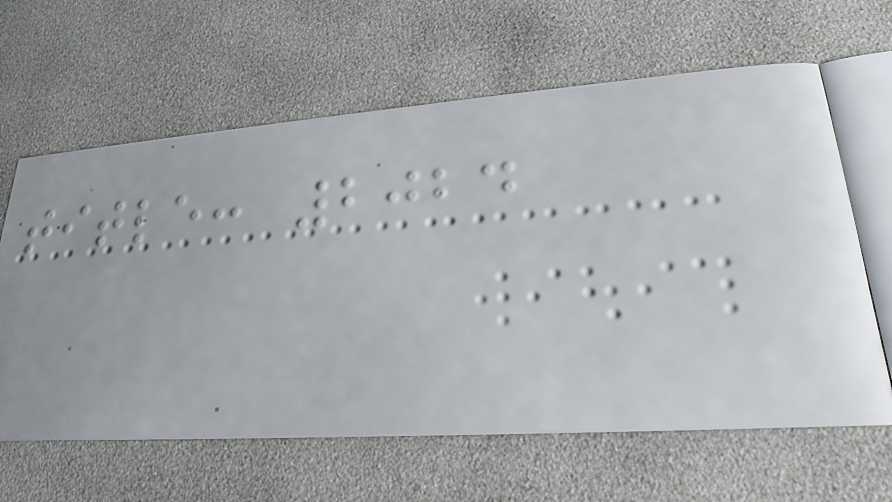title: 2024
